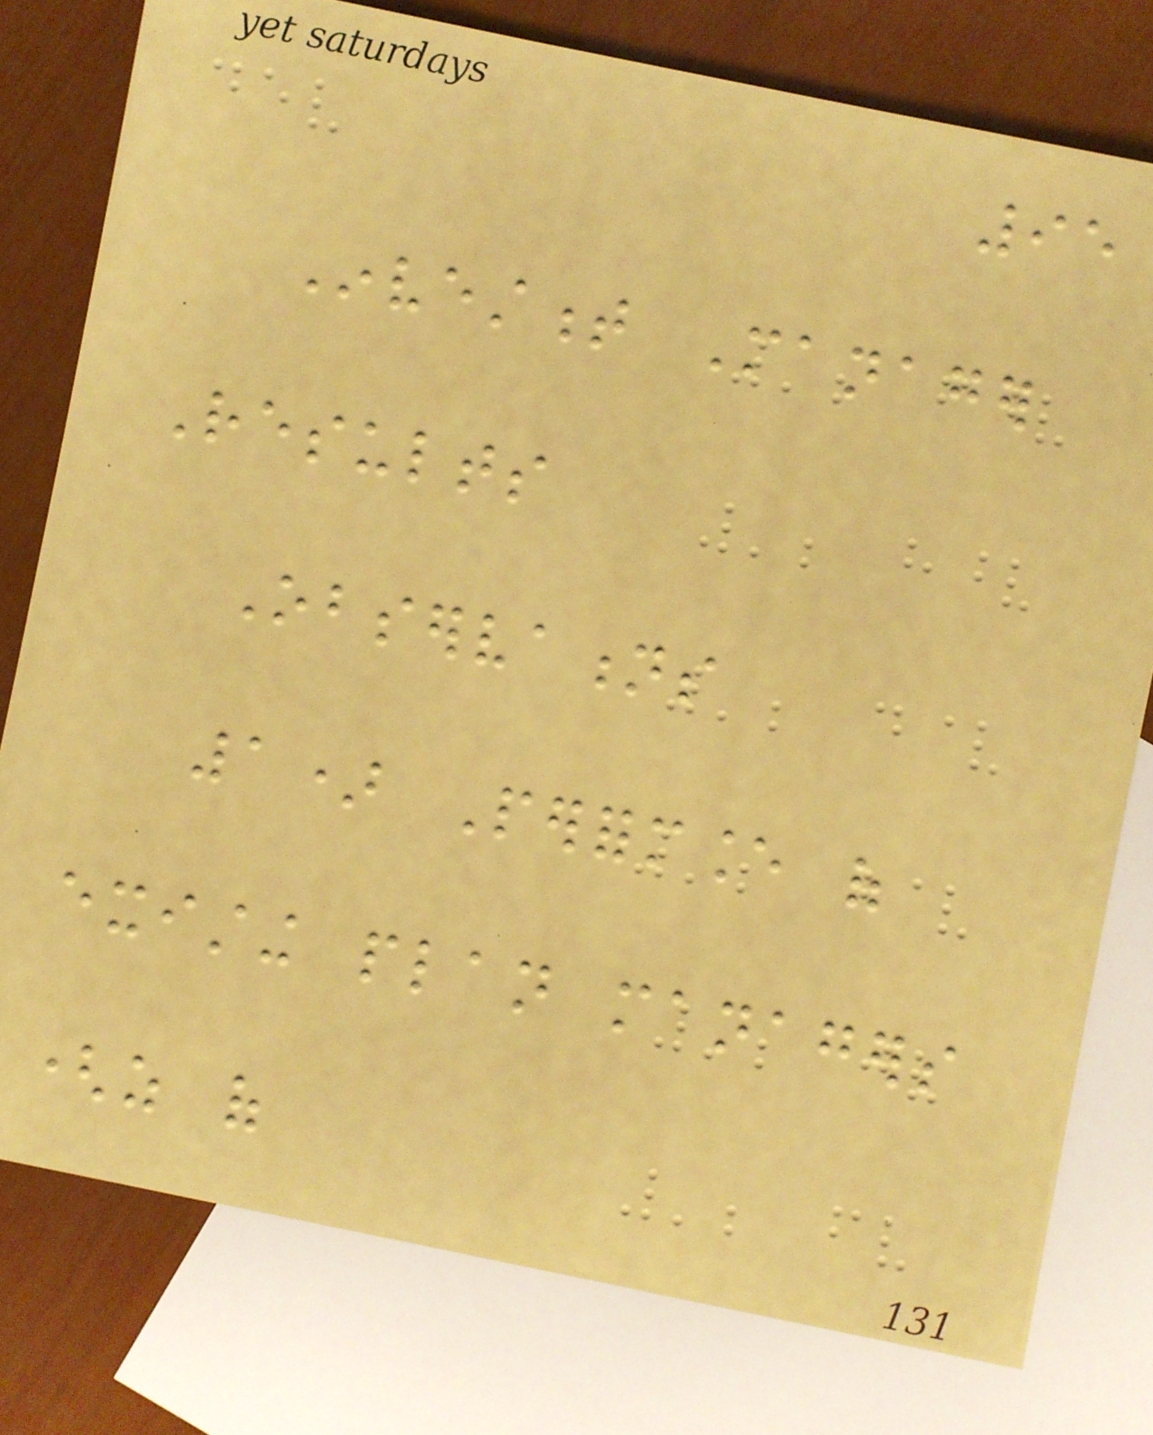95
Investment Manager
Results
Observations
1) Performance of
existing plan managers
(as of
